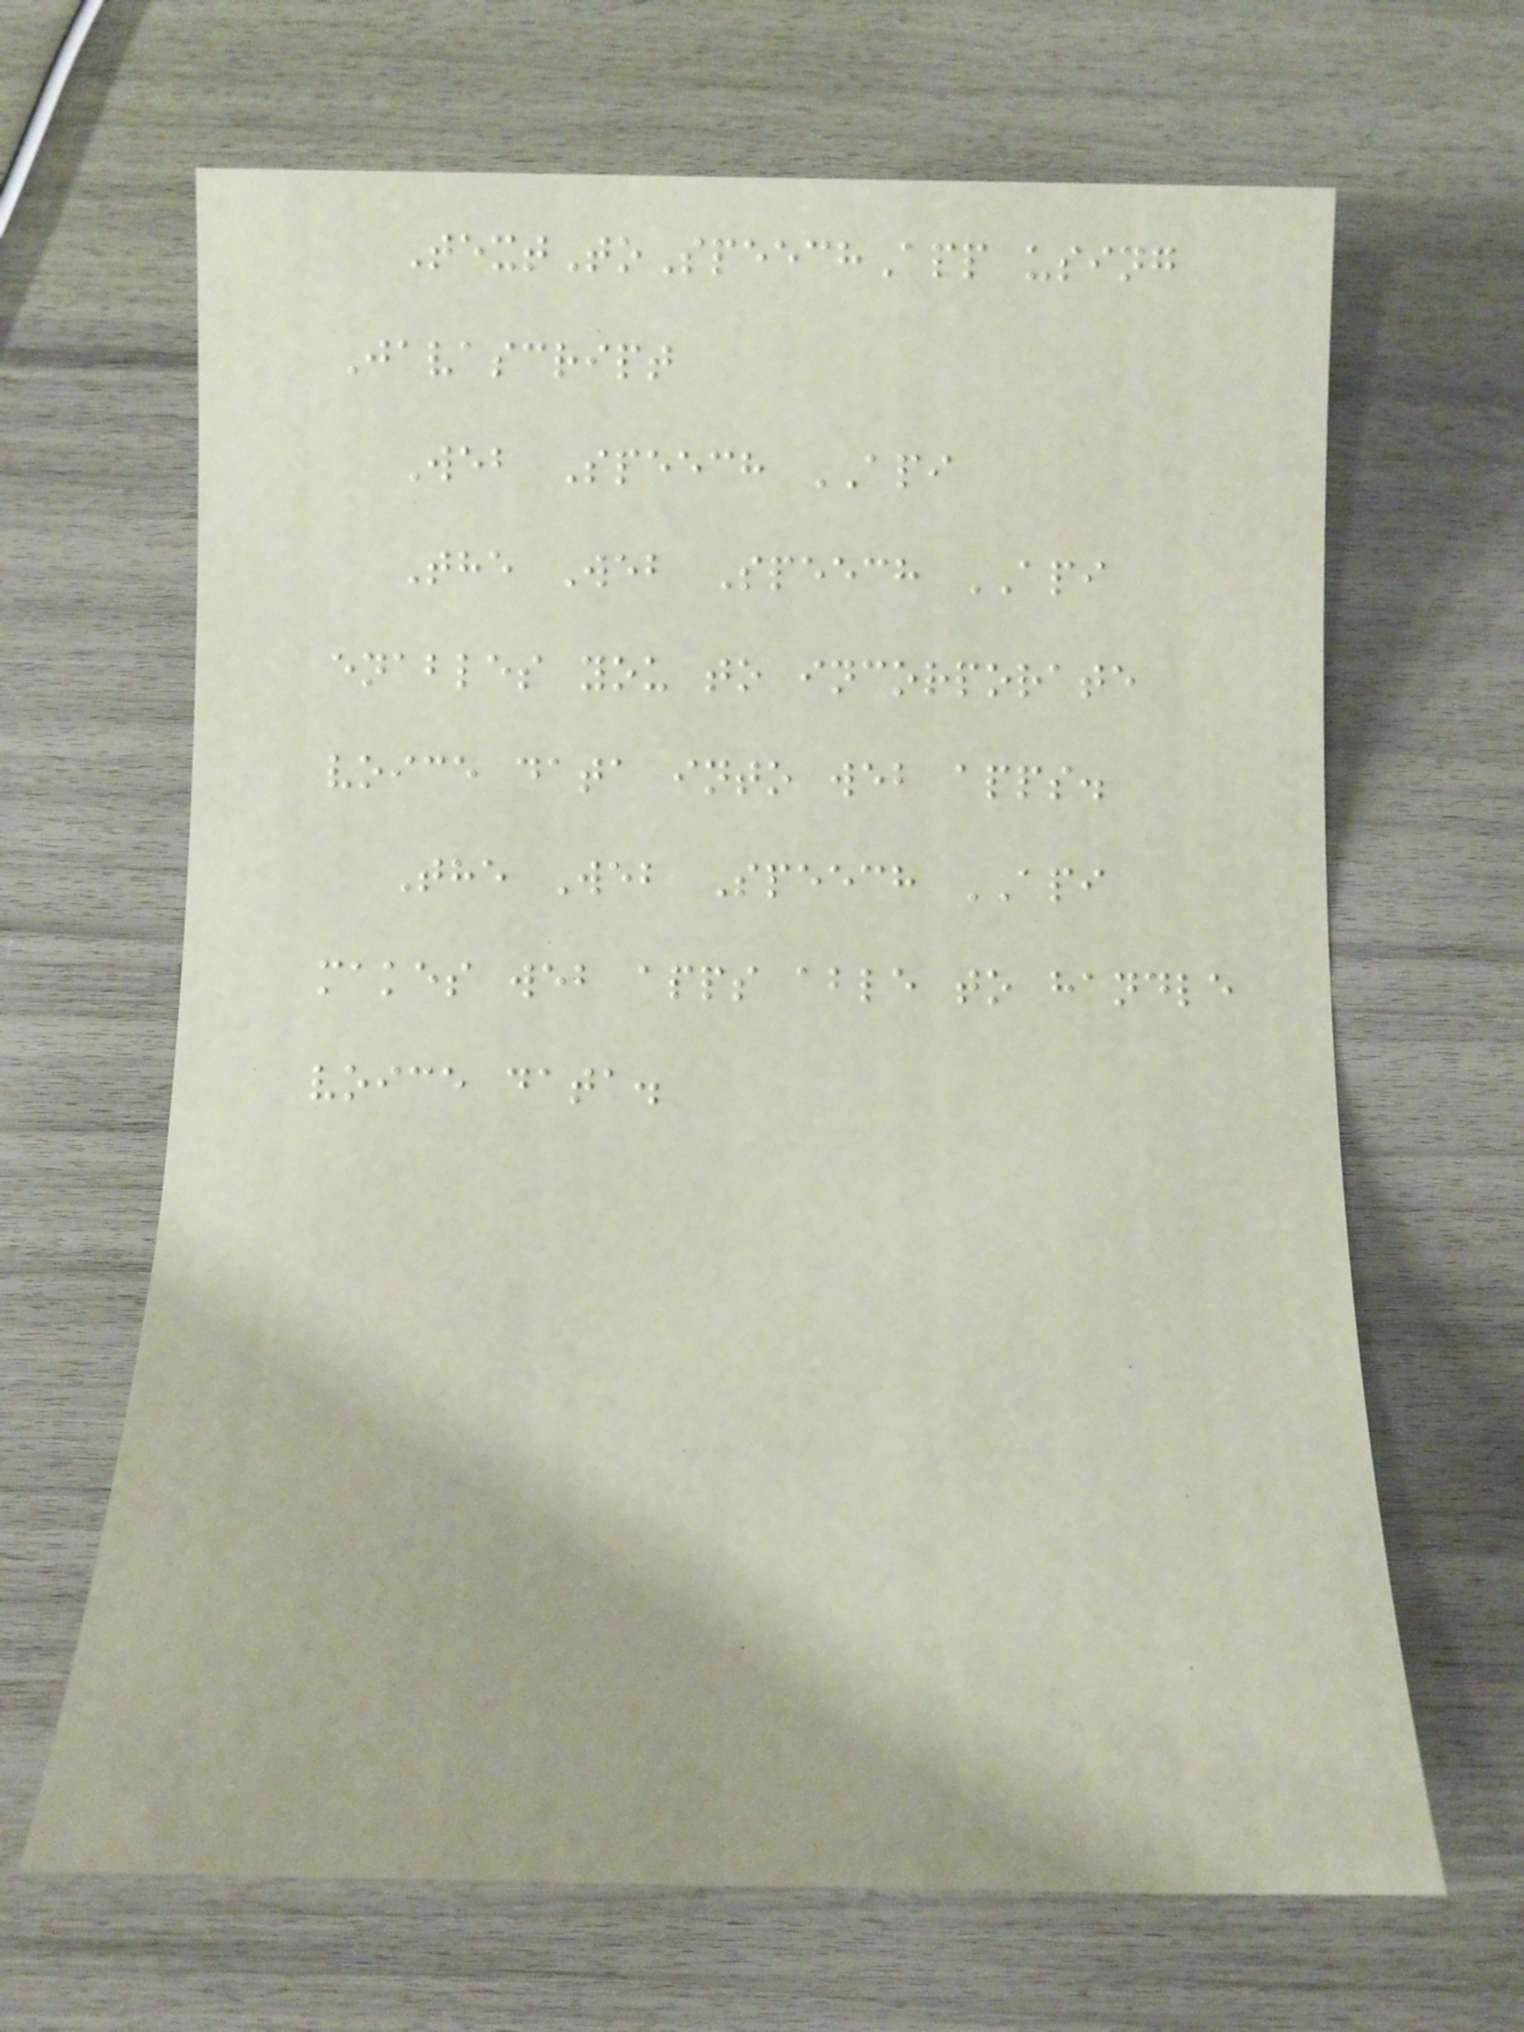TextToSpeechApp using
Javascript
Web Speech API
The Web Speech API
enables you to incorporate
voice data into web apps.
The Web Speech API
makes web apps able to handle
voice data.
